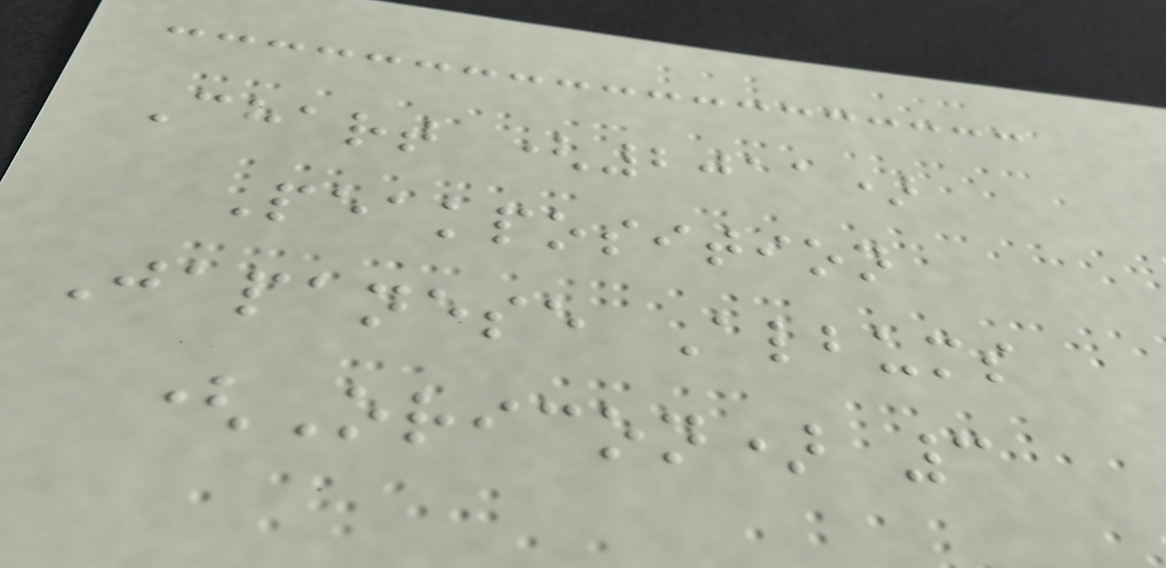Chart (2011)
Peakposition
Japanese Albums
(Oricon) 3
